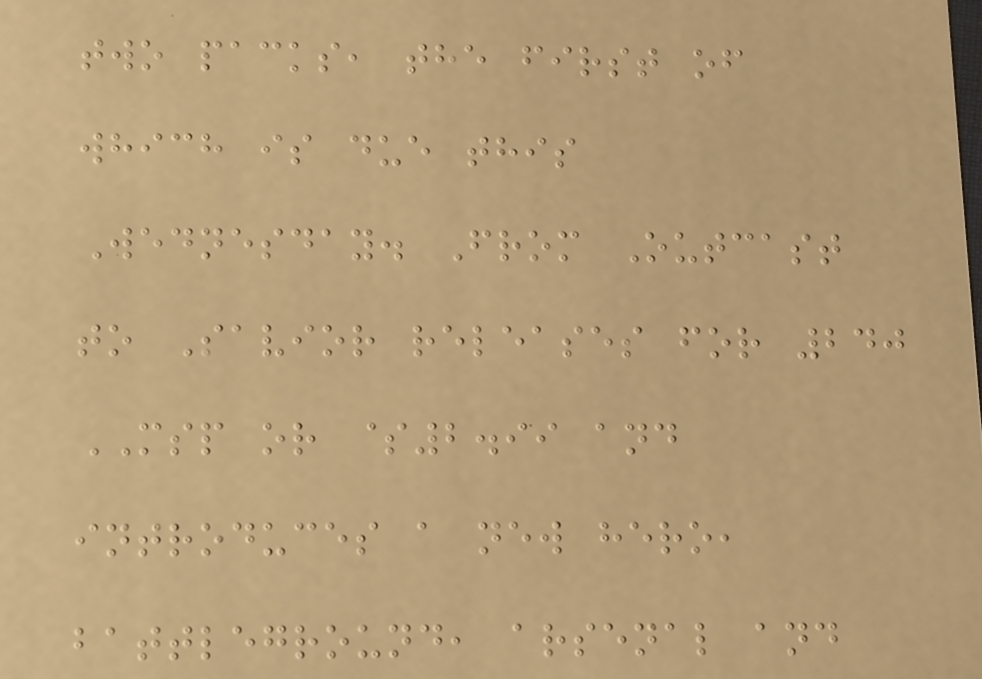two packs, the first of
which is due this
Wednesday. From Outcast
to Savior releases for 240
MSP or $2.99 and
introduces a new hero,
battleground, arsenal and
